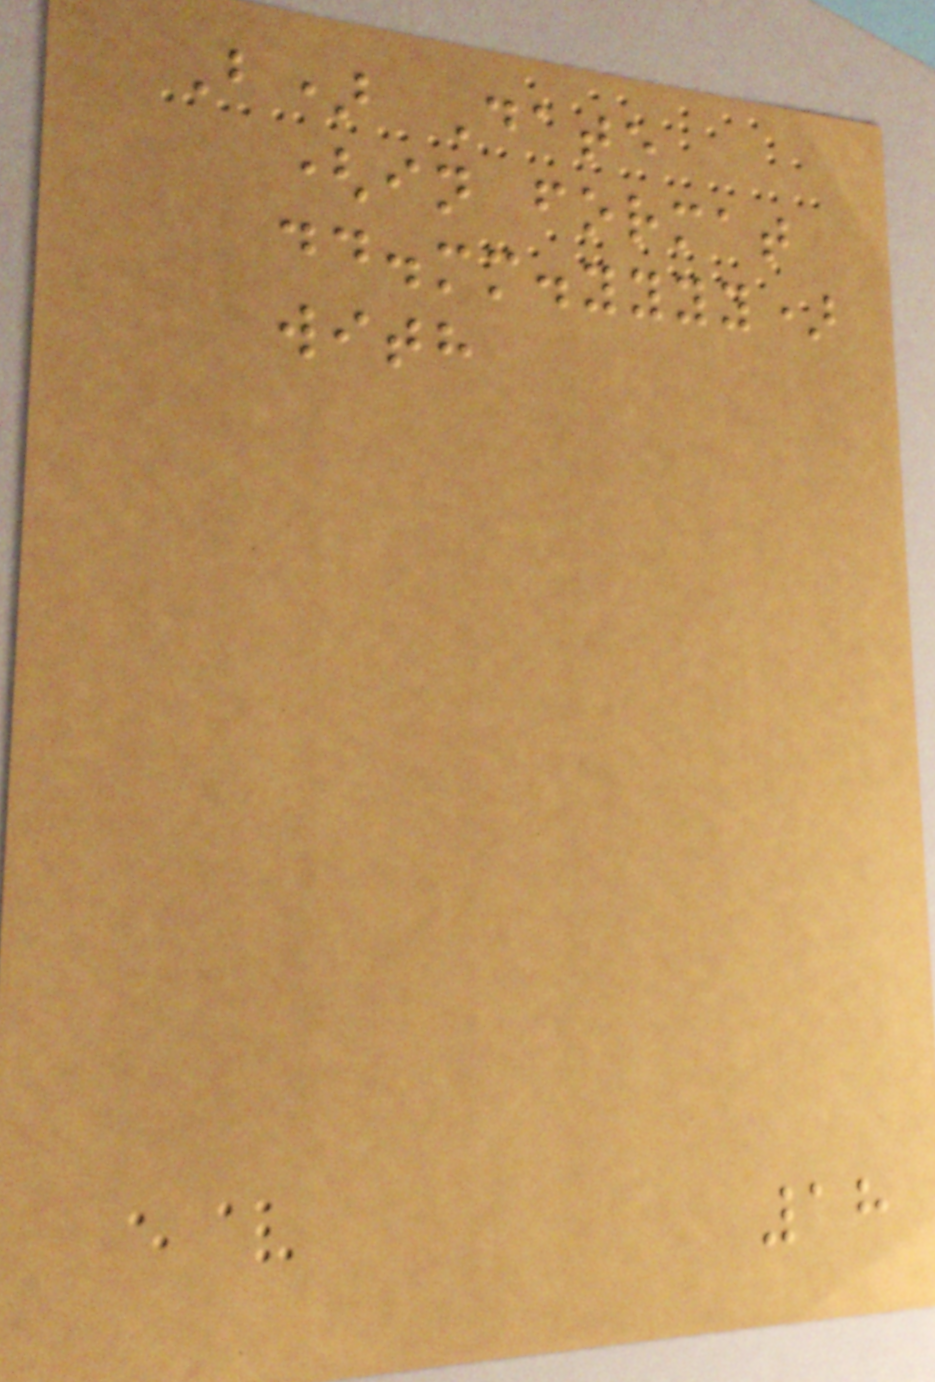B) Date
(in format
dd.mm.yyyy)
with
18
